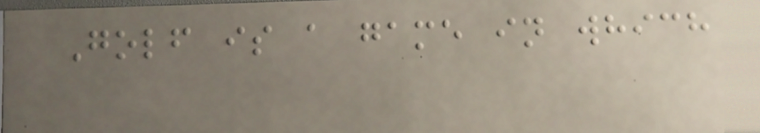Golf is a game in which
